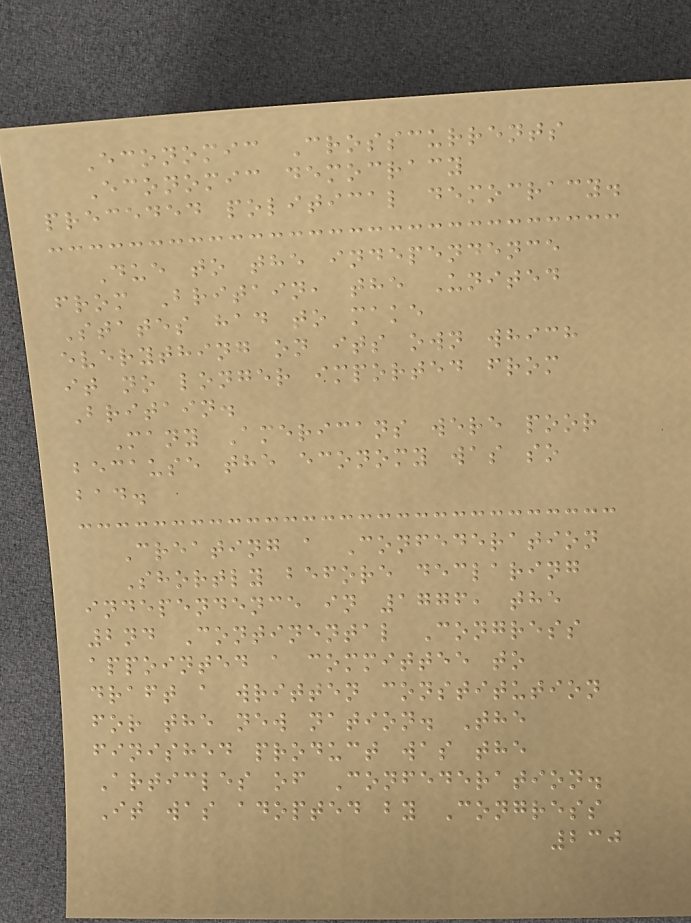Economic Crosscurrents
Economic democracy
preceded political democracy.
Due to the independence
from Britain, the United
States had to make
everything on its own which
it no longer imported from
Britain.
Many Americans were poor
because the economy was so
bad.
Creating a Confederation
Shortly before declaring
independence in 1776, the
2nd Continental Congress
appointed a committee to
draft a written constitution
for the new nation. The
finished product was the
Articles of Confederation.
It was adopted by Congress
230
